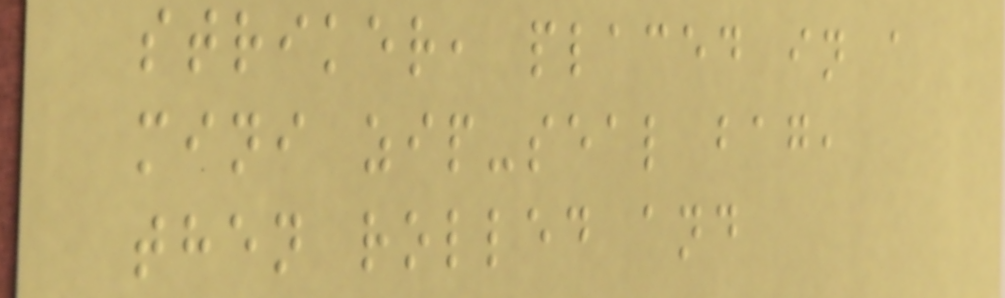striker, placed in a
mini zip-seal bag,
then rolled and
